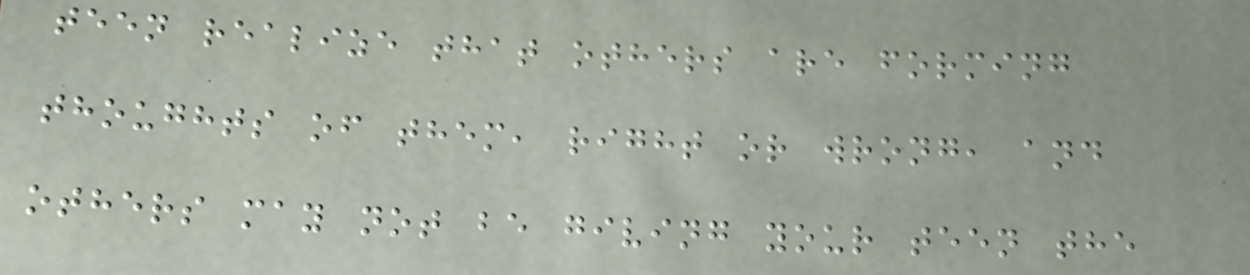teen realize that others are forming
thoughts of them, right or wrong, and
others may not be giving your teen the
